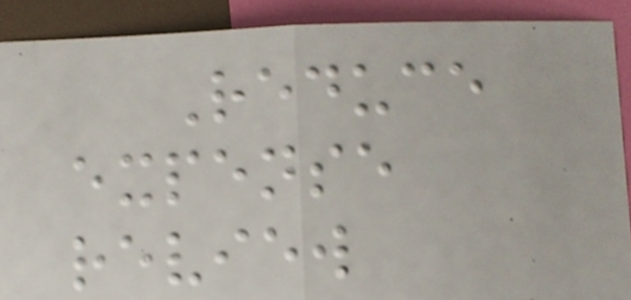Reduce
expense
review
